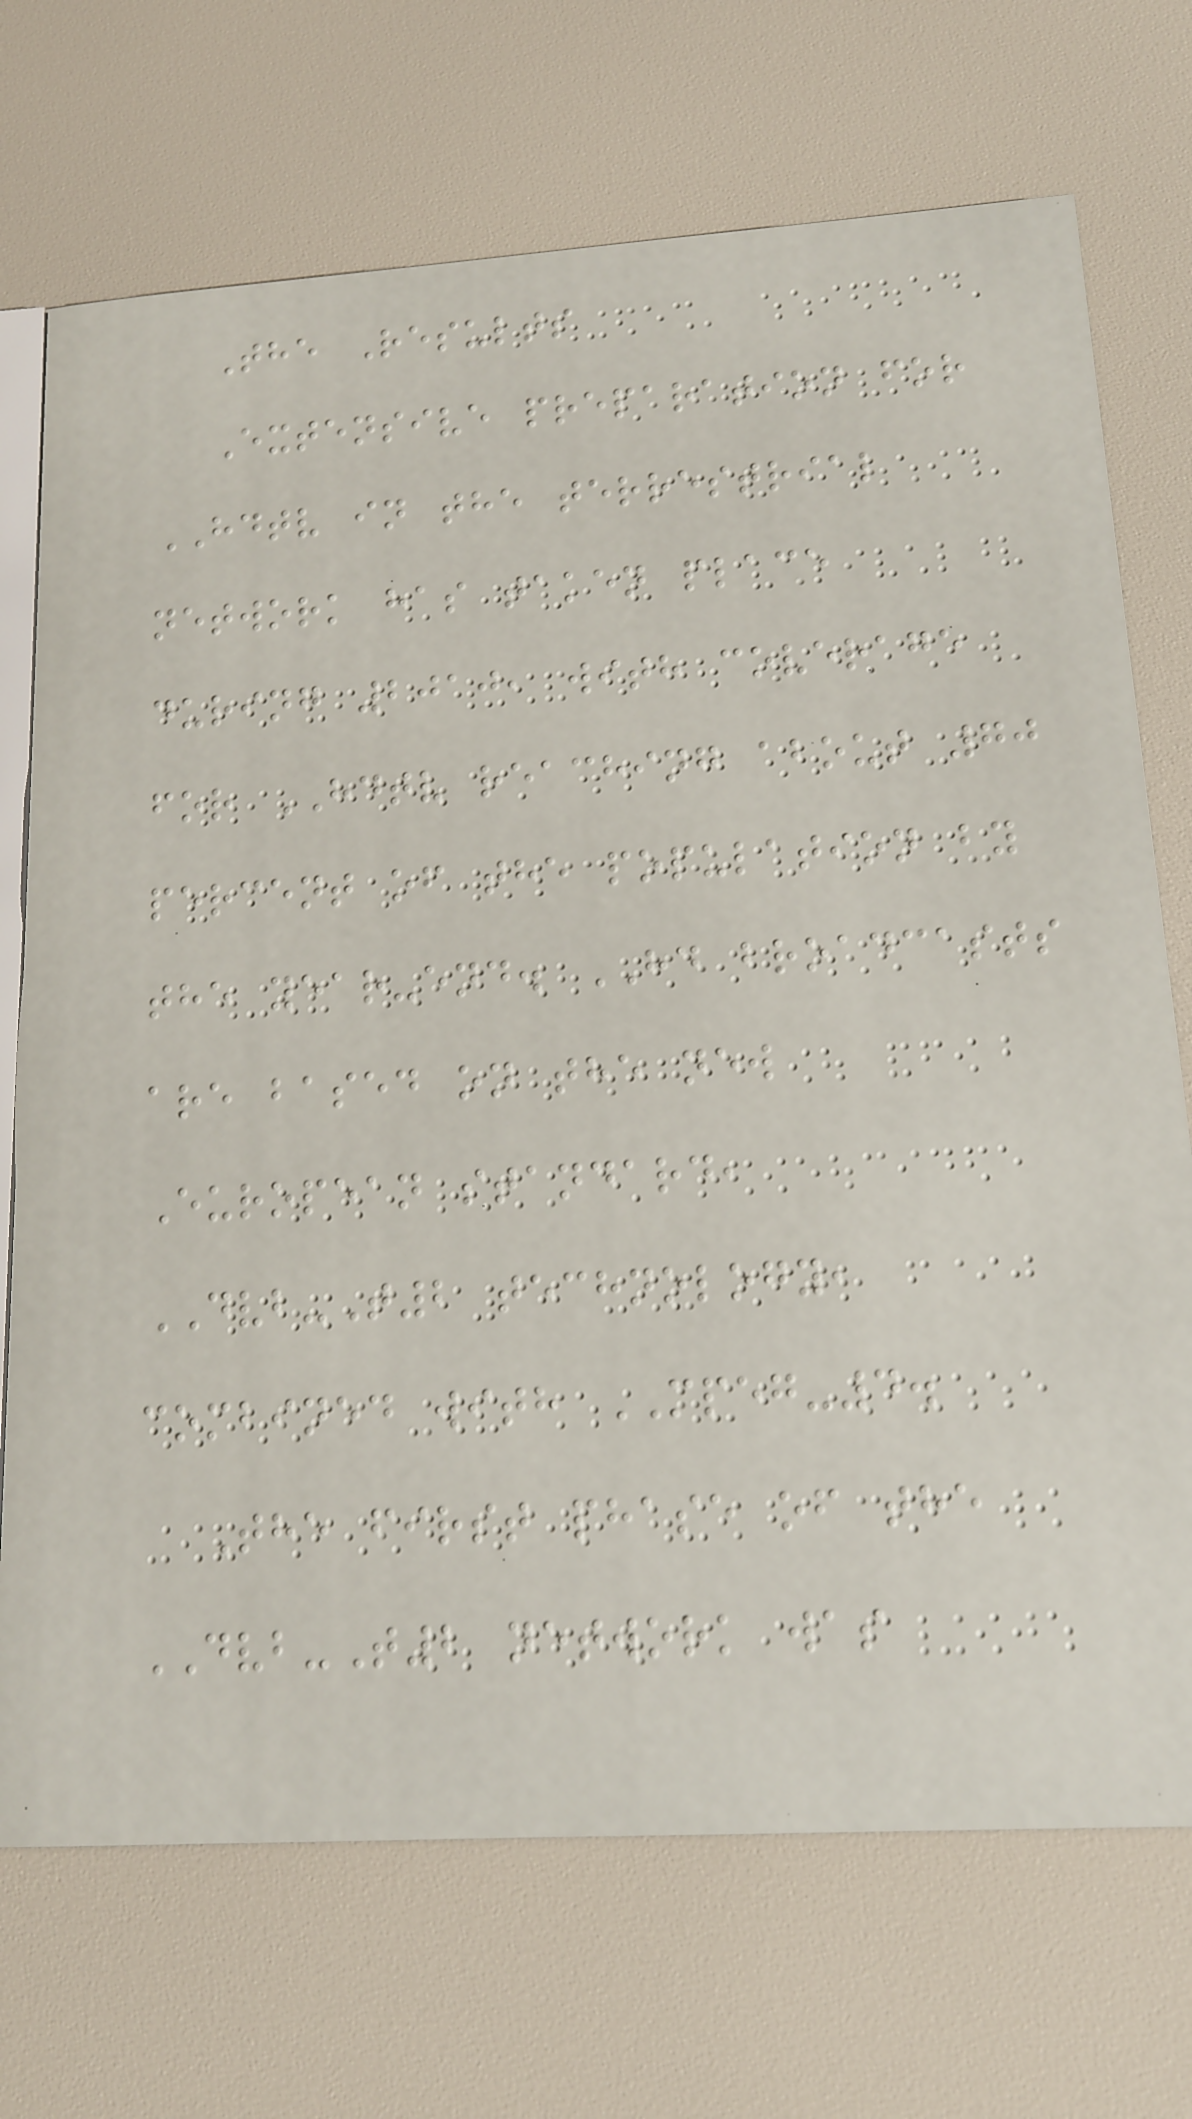The Results
Extensive preparation for
HDTV in the terrestrial
network has taken place
during 2010, with coverage
for HDTV reaching about 70
percent of the population by
the year-end. HD broadcasts
are based on the new
European standard,
DVB-T2 technology,
combined with MPEG-4.
The first phase of the
DVB-T2 network was
